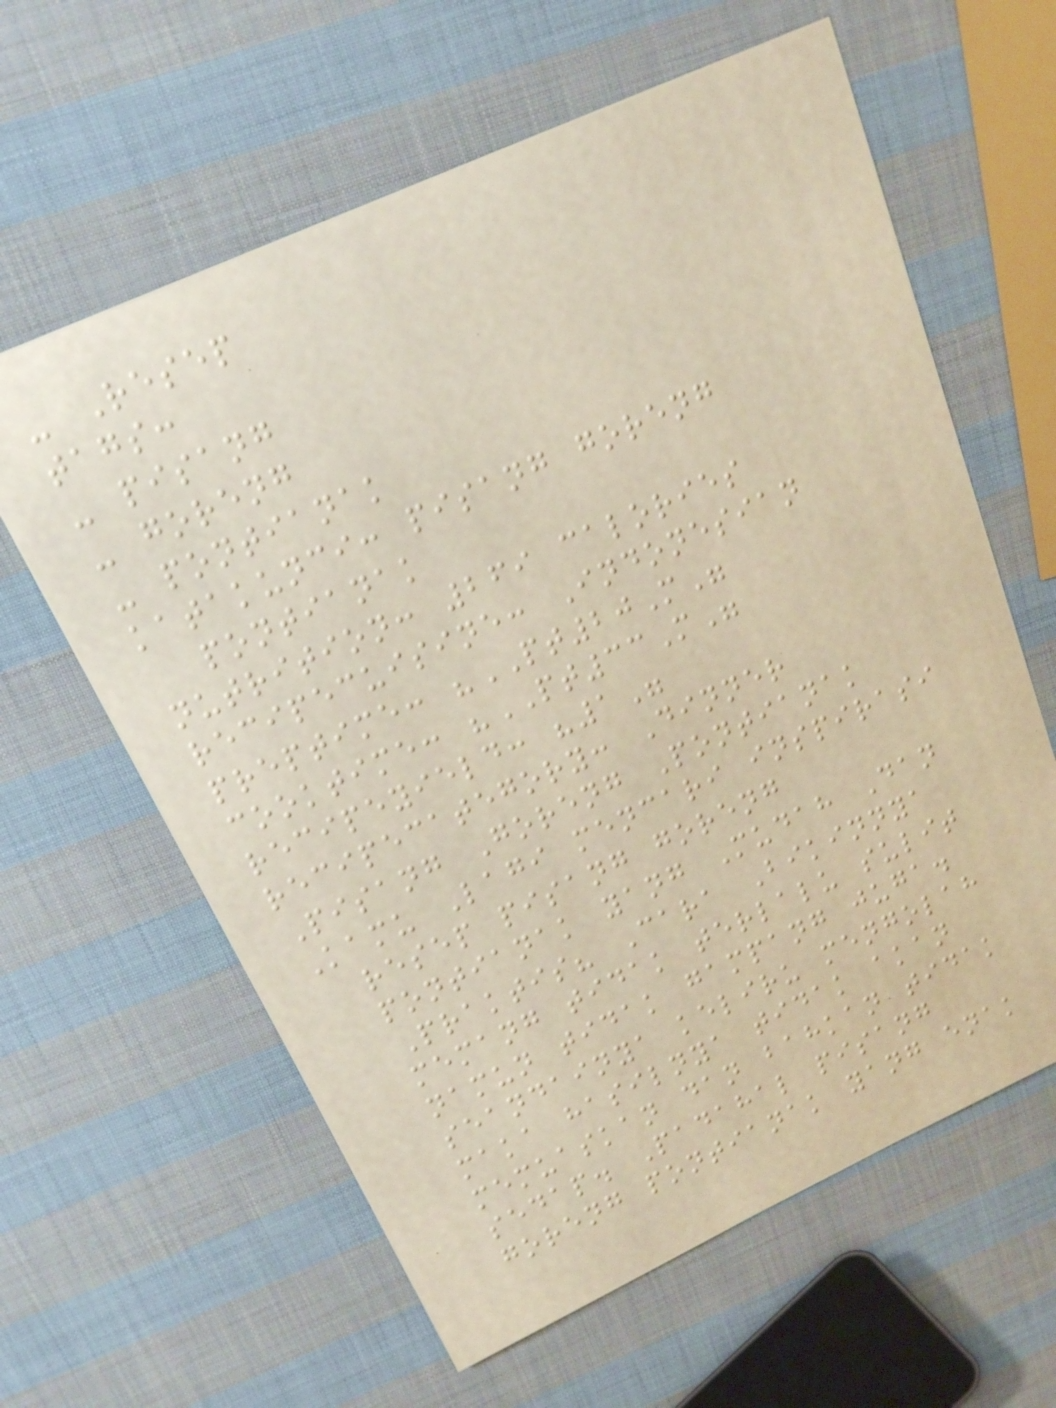- Resep
tags:
- pisang
- goreng
- pontianak
katakunci: pisang goreng
pontianak
nutrition: 269 calories
recipecuisine: Indonesian
preptime: "PT20M"
cooktime: "PT33M"
recipeyield: "1"
recipecategory: Dinner
Pisang Goreng Pontianak
Kamu Lagi mencari inspirasi
resep pisang goreng
pontianak yang Mudah Dan
Praktis? Cara Bikinnya
memang tidak terlalu sulit
namun tidak gampang juga.
seandainya keliru mengolah
maka hasilnya tidak akan
memuaskan dan bahkan tidak
sedap. Padahal pisang
goreng pontianak yang enak
